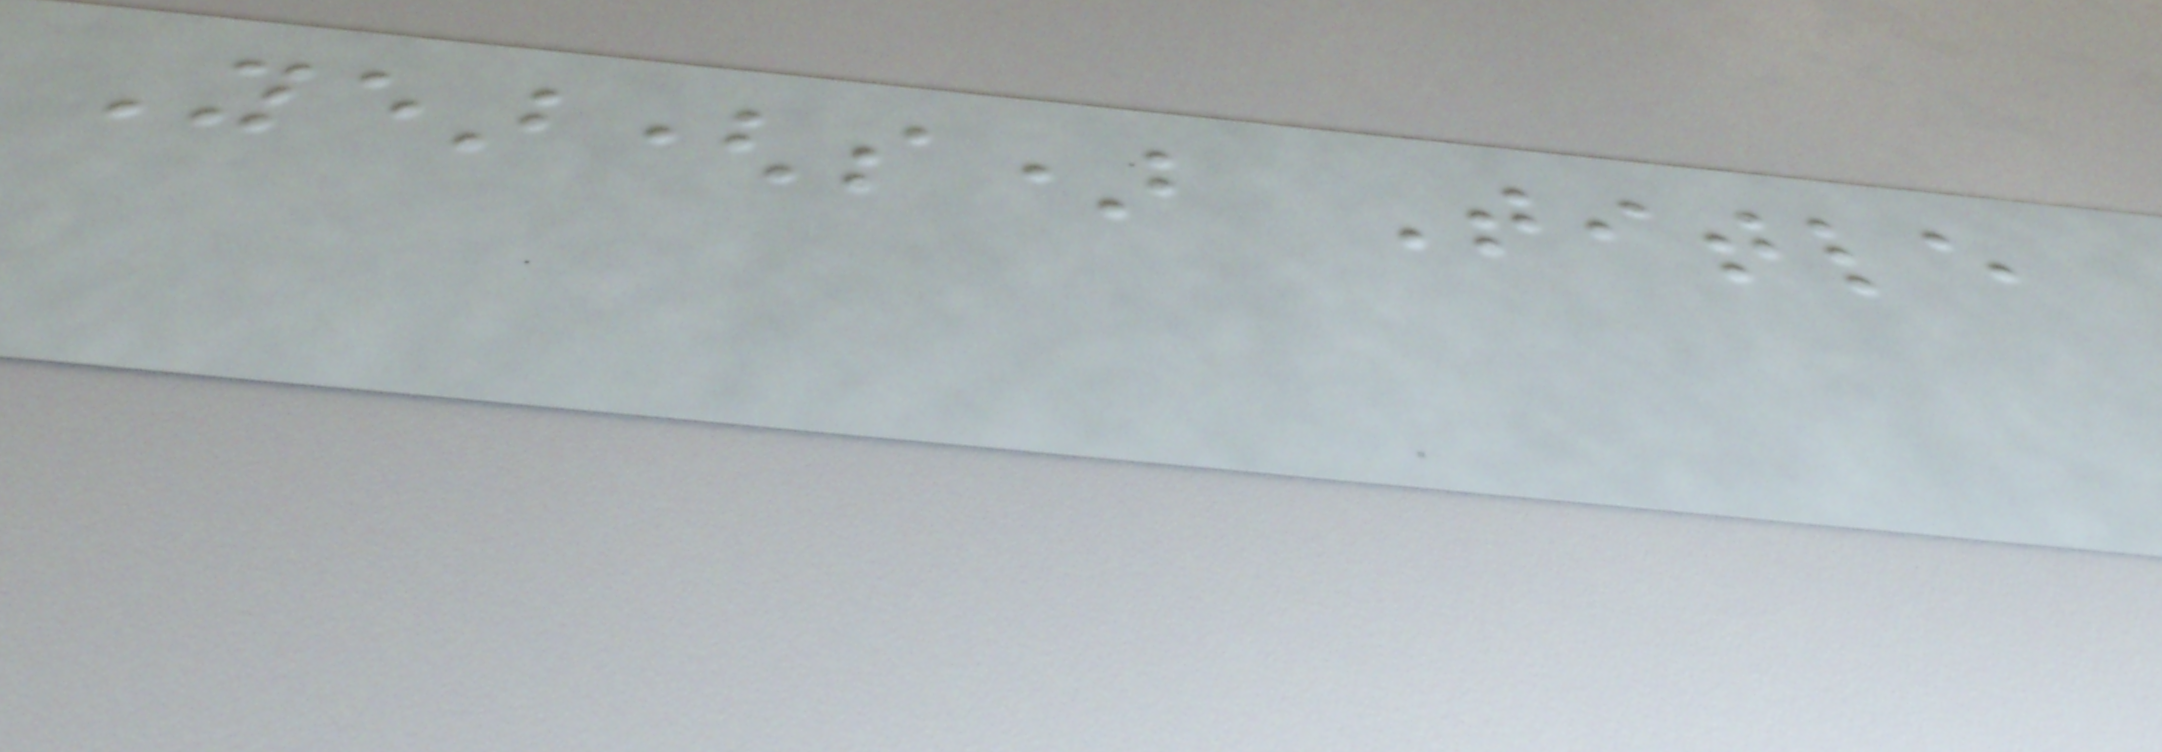Year(s) Title
